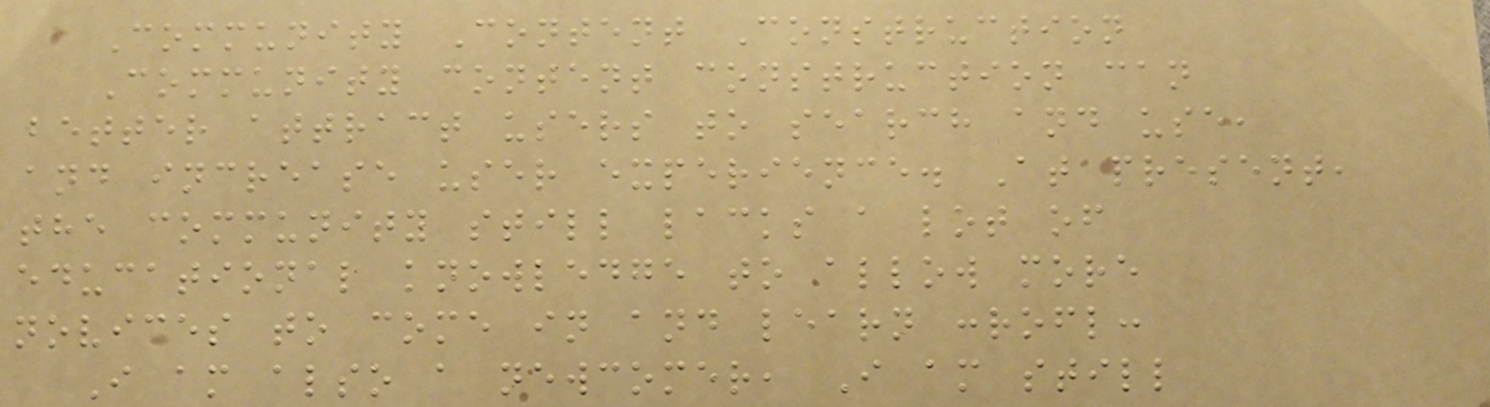Community Content Construction
Community content construction can
better attract users to search and use,
and increase user experience. At present,
the community still lacks a lot of
educational knowledge to allow more
novices to come in and learn :rofl:
I am also a newcomer, I am still
